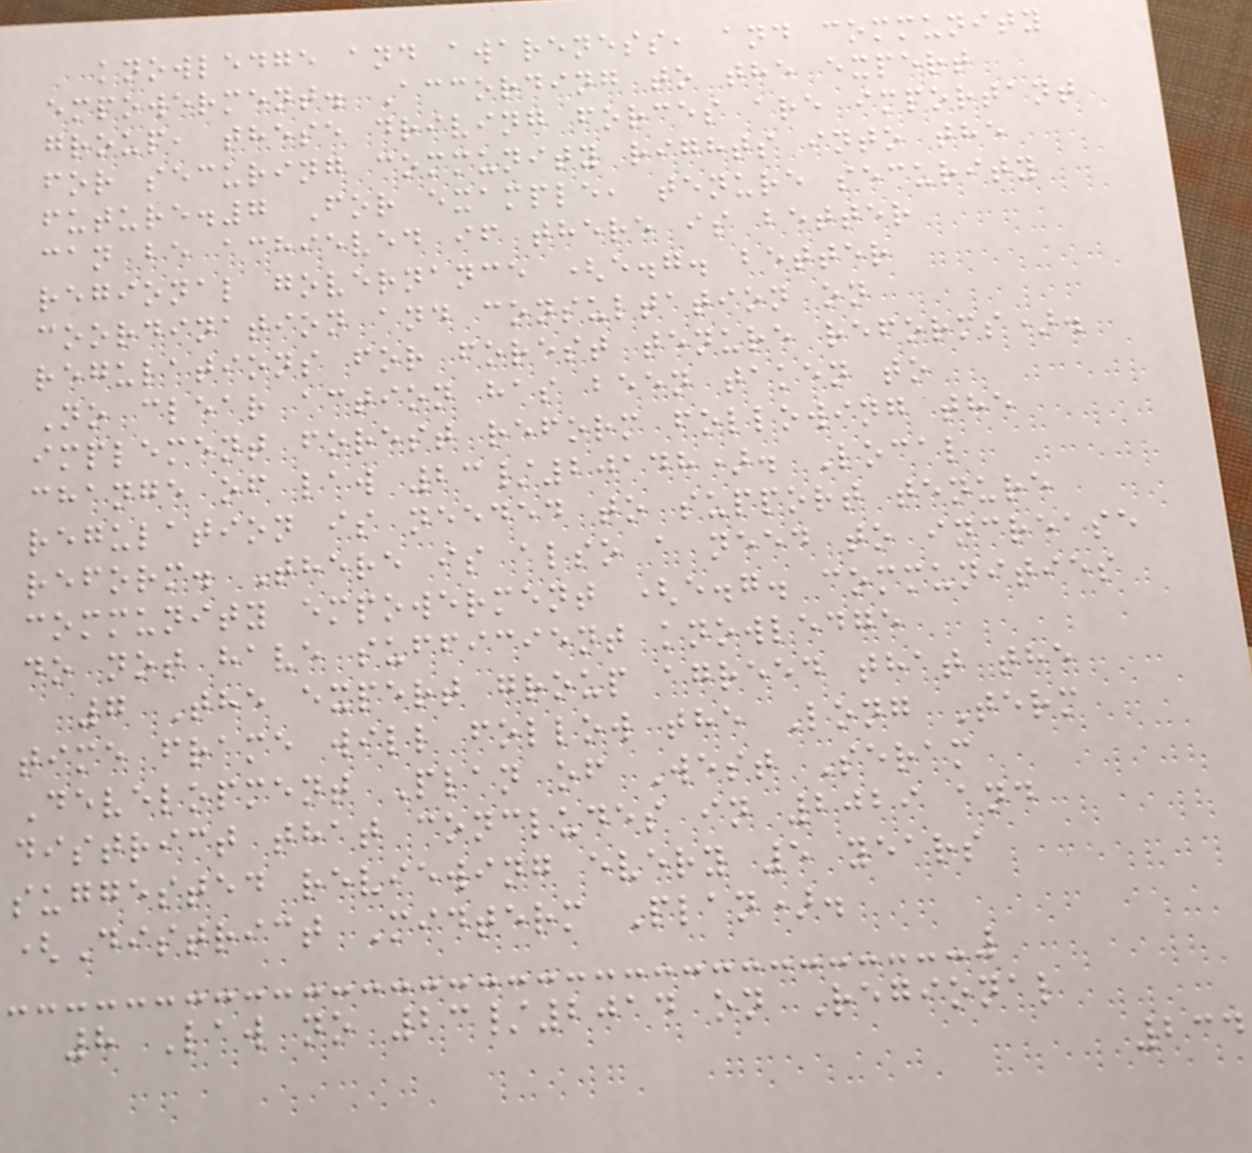knowledge and awareness, and community
empowerment. According to the expert
group, these driving forces are important
for securing community rights into the
future.7 For example, tenure security
can be achieved if there is better
regional governance (e.g. better
coordination and consultation on
regulations for forest tenure reforms).
No clear action has been taken to
implement forest reform following the
change of law 23/20148). Local
regulation is needed to support tenure
reform. There is also a need to increase
community empowerment (e.g. communities
do not have sufficient knowledge
7 The expert group agreed that the
time frame will follow the Long Term
Development Plan of West Seram
district that concludes in 2029 and
suggested reviewing every 5 years
(District Midterm Plan).
8 Law no 23/2014 on Regional
234
